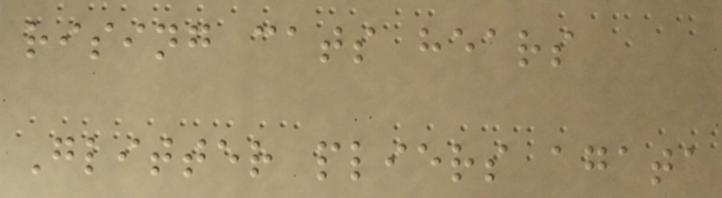rising cats hears
Glitter pliers agata
